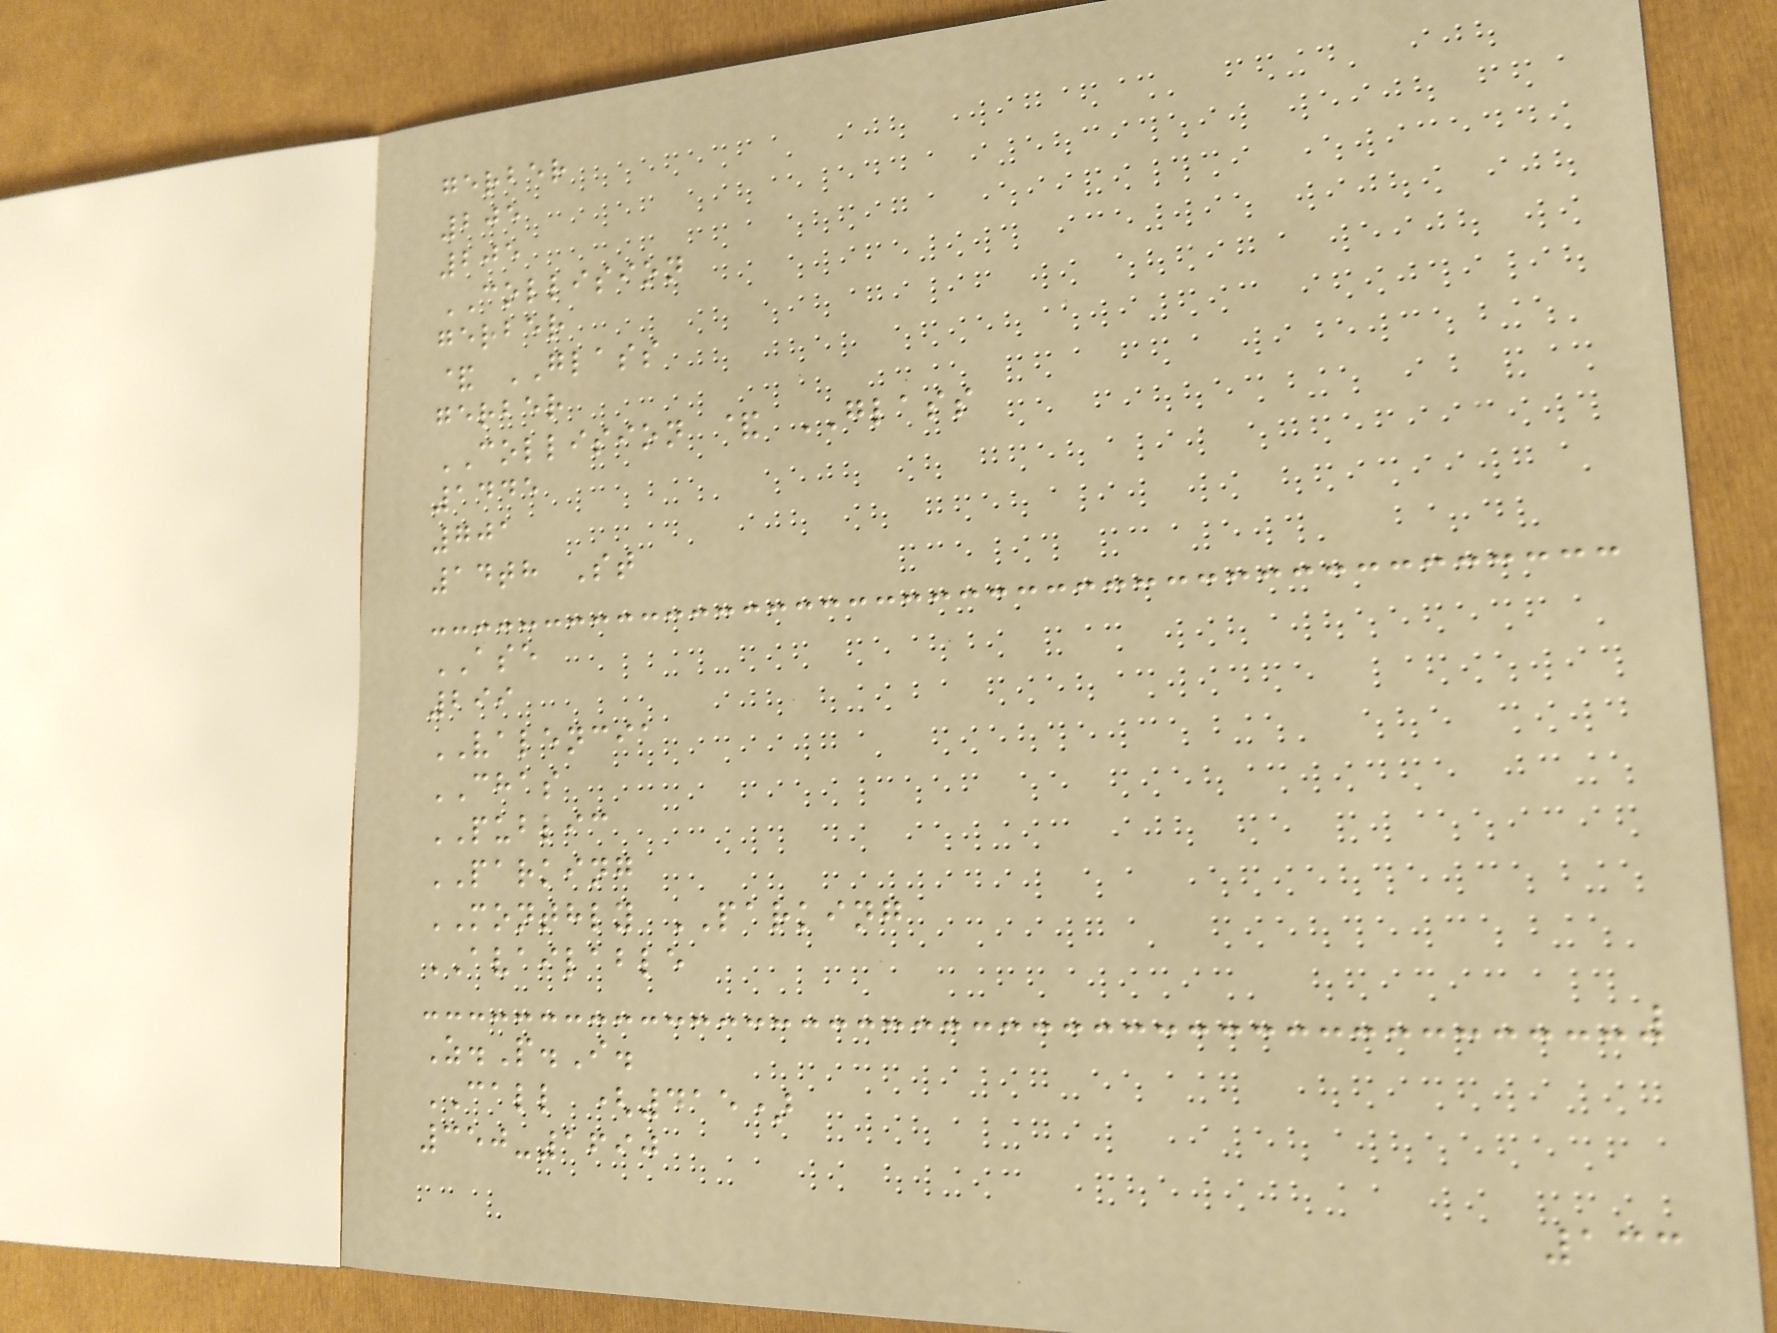gerber
205
205
COLLISION
gerber
& GLASS
gerber
COLLISION & GLASS
1445
701
14th St
ASE
299
VALENCIA
CHAS
PUBLIC
PARKING
MONTHLY PARKING
AVAILABLE
Z.P.I.
CALL (415)
350-1690
133
